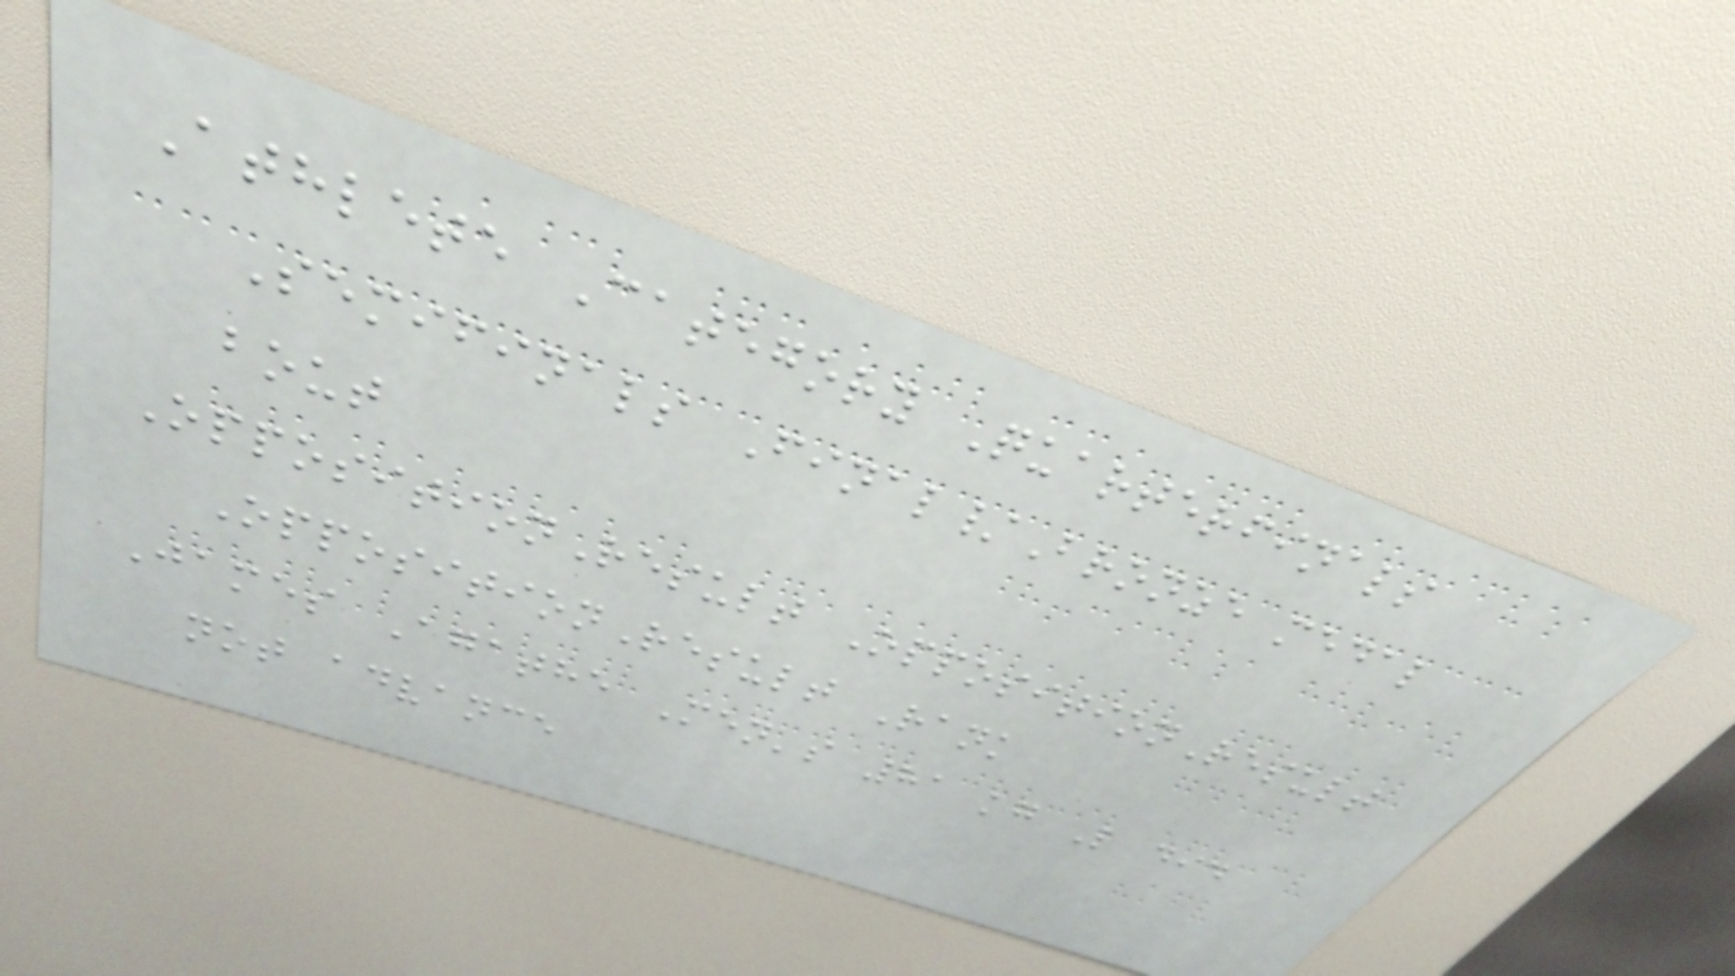Athlete Category Quarterfinals
Semifinals Final/Bronze medal
bout
OppositionResult OppositionResult
OppositionResult Rank
James Agathe Men's 81 kg L did
not advance
